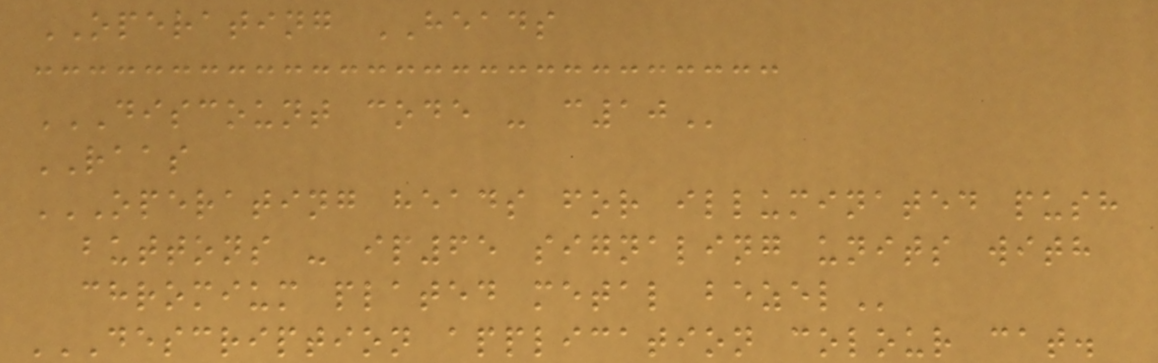OPERATING HEADS
DISCOUNT CODE - C10
RAAS
OPERATING HEADS FOR ILLUMINATED PUSH
BUTTONS - IP65 SIGNALING UNITS WITH
CHROMIUM PLATED METAL BEZEL
DESCRIPTION APPLICATION COLOUR CAT.
